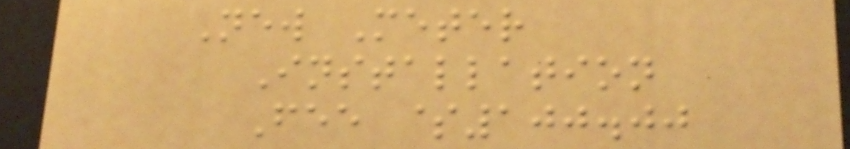New Meter
Installation
Fee $100.00
